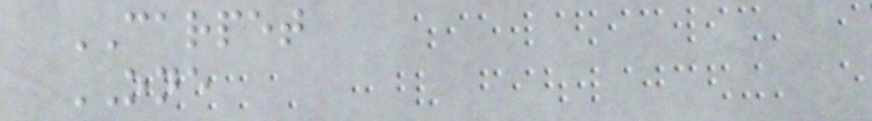CARPET
ONE
